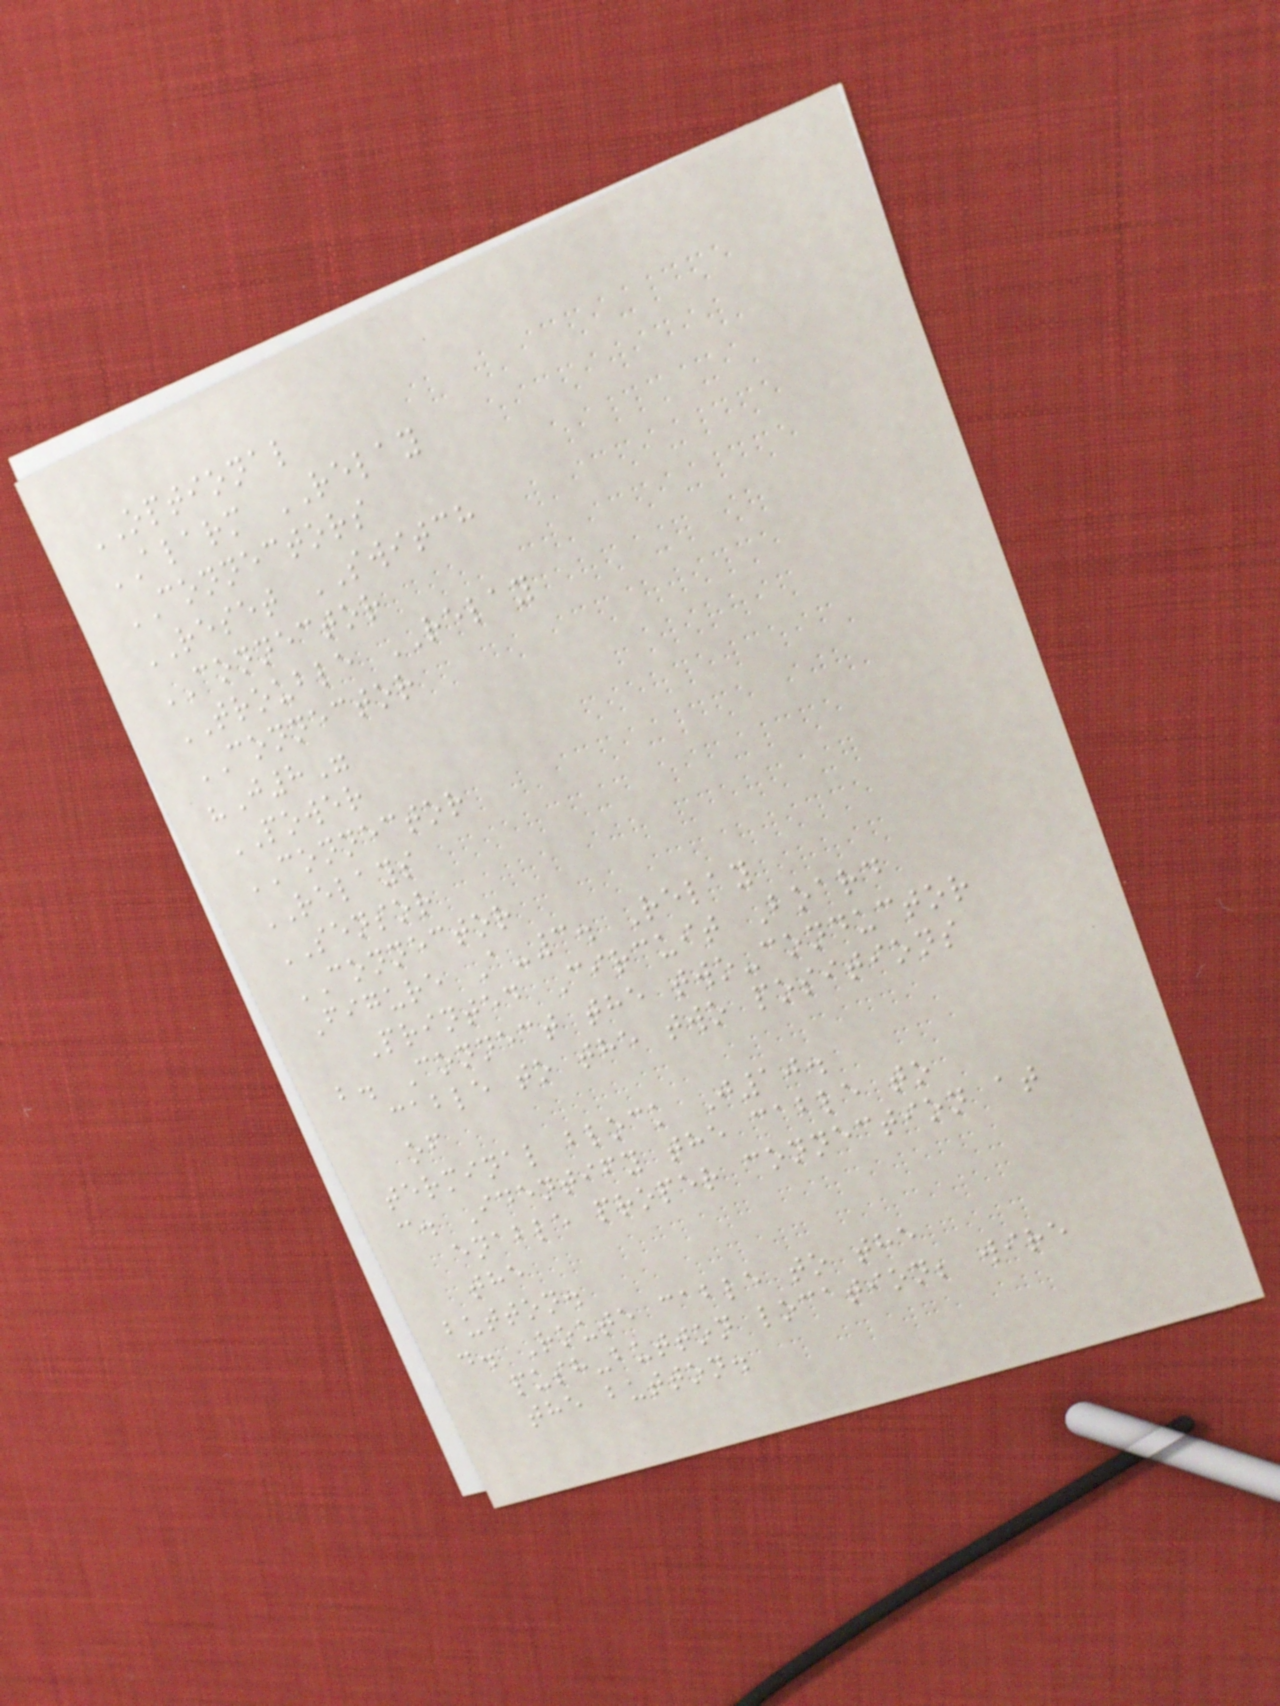OPTIONAL
ALARM RELAY
CONNECTORS
RESET SWITCH
CONNECTOR
TROUBLE RELAY
CONNECTOR
"J8"
POWER
CONNECTOR
RELAYS
SENSOR
CONNECTOR
Figure A-3. Relay
Printed Circuit Board
b. Connect the two-conductor
cable to the two positions
of
terminal block J10.
c. Identify the cable to
enable proper connection at
the
button.
d. Route cable to the
push-button location; wire
the button.
